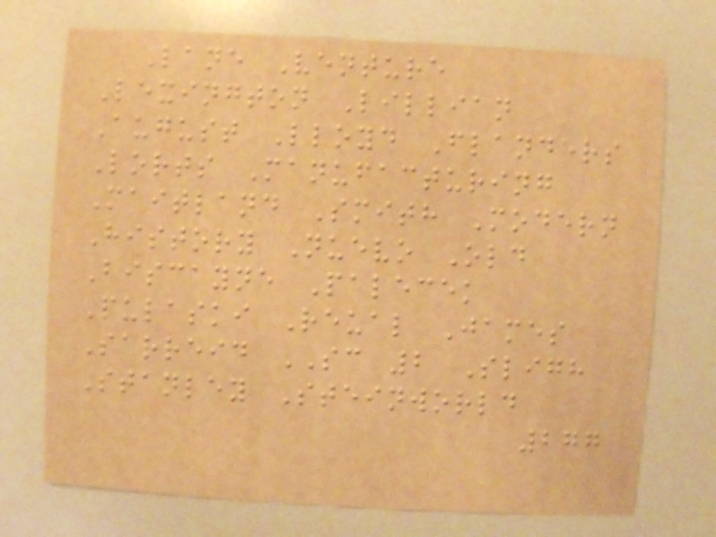Lane Venture
Lexington Lillian
August Lloyd Flanders
Lorts Manufacturing
Maitland Smith Modern
History Nuevo Old
Biscayne Palecek
Pulaski Reual James
Sarreid SC 2 Sligh
Stanley Steinworld
277
